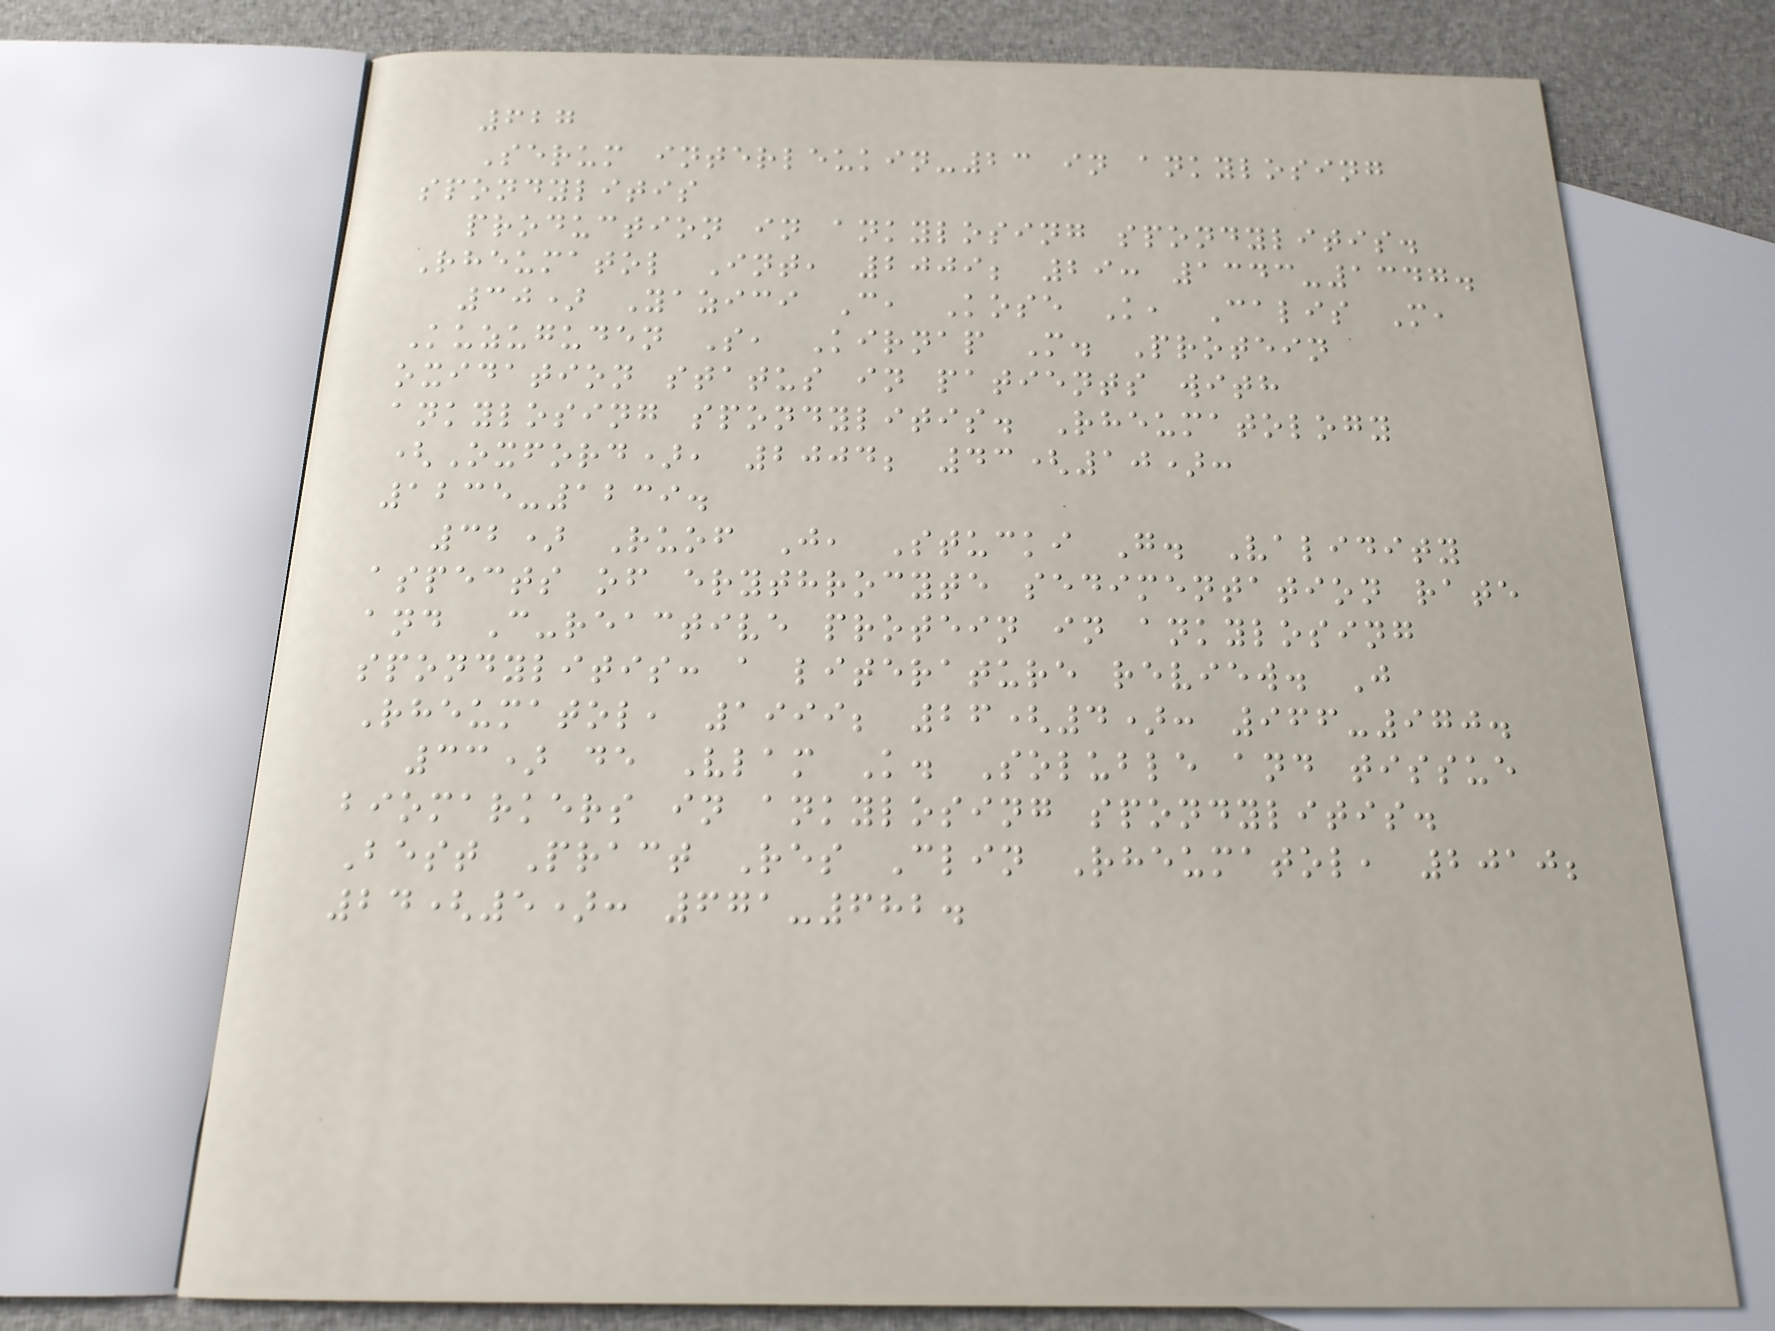627
Serum interleukin-23 in ankylosing
spondylitis
production in ankylosing spondylitis.
Rheumatol Int, 2009; 29: 1343-1347.
30) Yazici C, Kose K, Calis M,
Kuzuguden S, Kirnap M. Protein
oxidation status in patients with
ankylosing spondylitis. Rheumatology
(Oxford), 2004; 43(10):
1235-1239.
32) Ruof J, Stucki G. Validity
aspects of erythrocyte sedimentation rate
and C-reactive protein in ankylosing
spondylitis: a literature review. J
Rheumatol, 1999; 26(4): 966-970.
33) de Vlam K. Soluble and tissue
biomarkers in ankylosing spondylitis.
Best Pract Res Clin Rheumatol, 2010;
24(5): 671-682.
